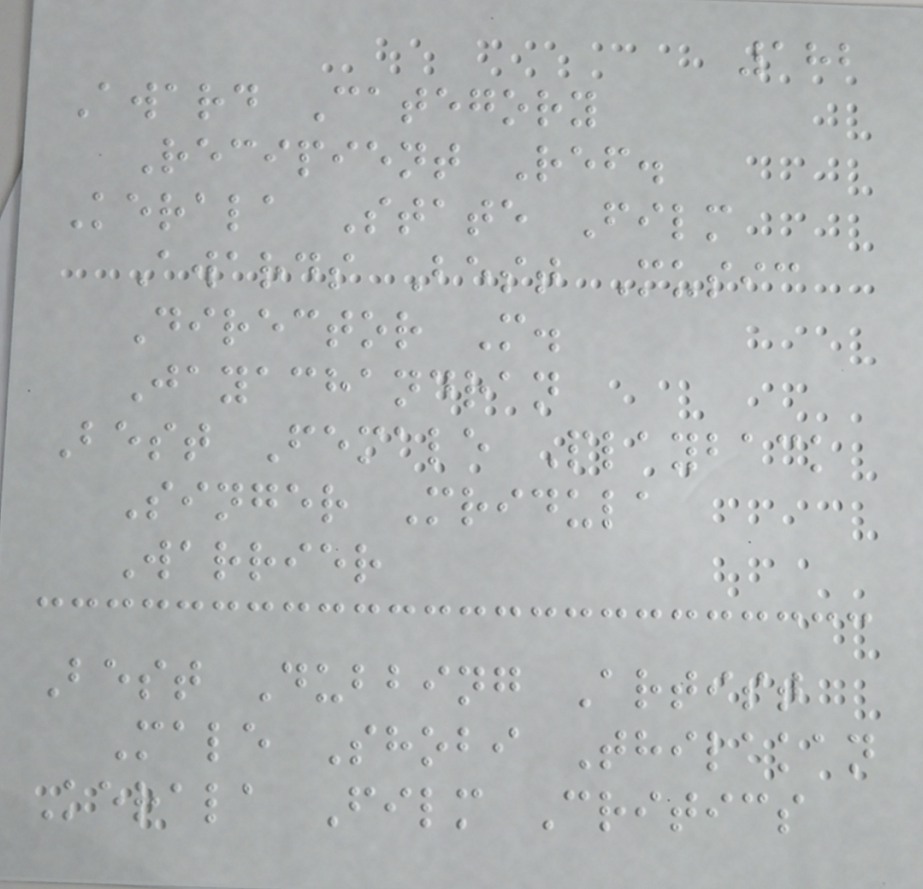182
Award Category
Recipient Ref.
Kerala State Film
Awards Best Music
Director M.
Jayachandran
Best Female Playback
Singer Mridula
Warrier
Best Dubbing Artist
Male Shobi Thilakan
Kerala Film Critics
